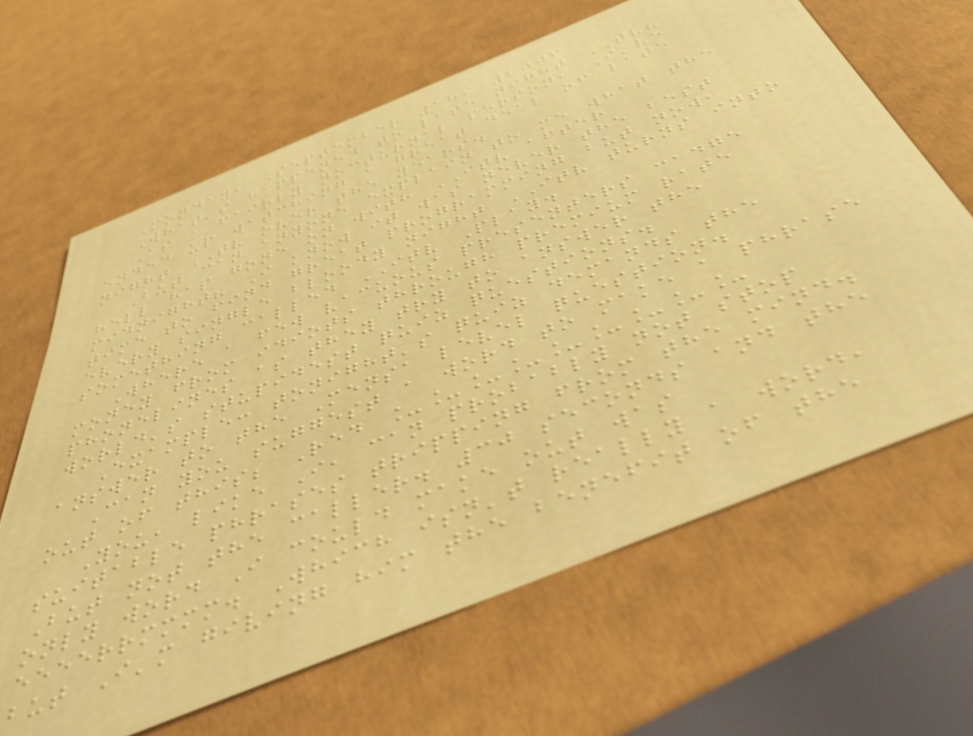Monday, September 18, 2006
What's happened to late night TV?
As a fairly nocturnal person, I've
ended up watching a great deal of late
night TV over the years.
But can anyone explain to me what the
hell has gone on with ITV after
midnight? I know it was never the best
time to find great programming but now,
every single bloody night ITV turns into
something called ITV Play.
Where a few vacuous presenters cadge
money from idiots through premium rate
phonelines as they try to answer the
world's stupidest quiz questions.
Example: tonight's quiz demands the
answer to the Mensa level question.
Can you suggest a word to make a phrase
out of this; Red _________
You, like I, can probably not stop
suitable phrases tripping from the mind.
But not the caller. 30 seconds and the
only word I could make out was
eeeerrmmmm. Which isn't really a word,
but I'm giving him the benefit of the
